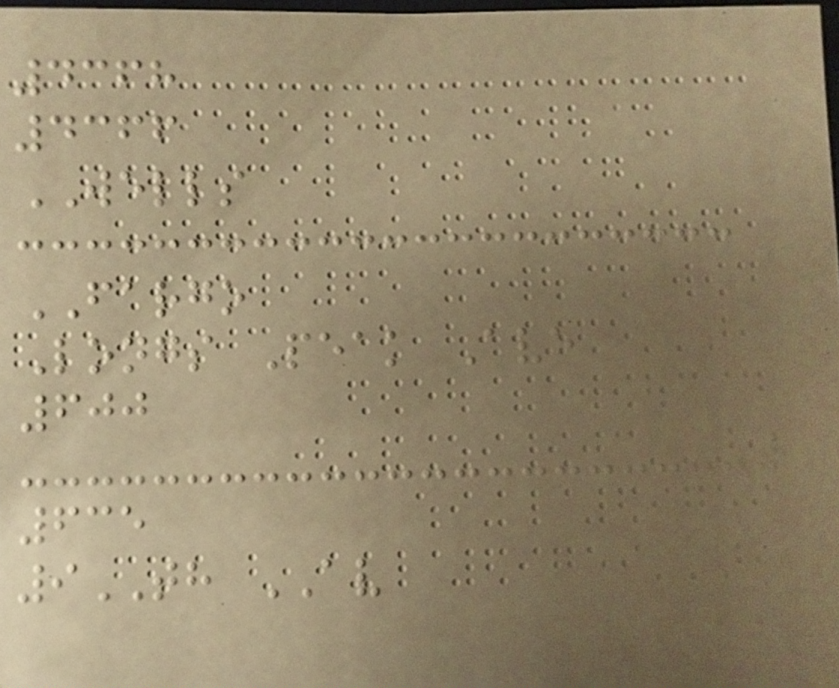4368
4366
WELLS
FARGO
Longs Peak Ave
600
635
9TH AV
